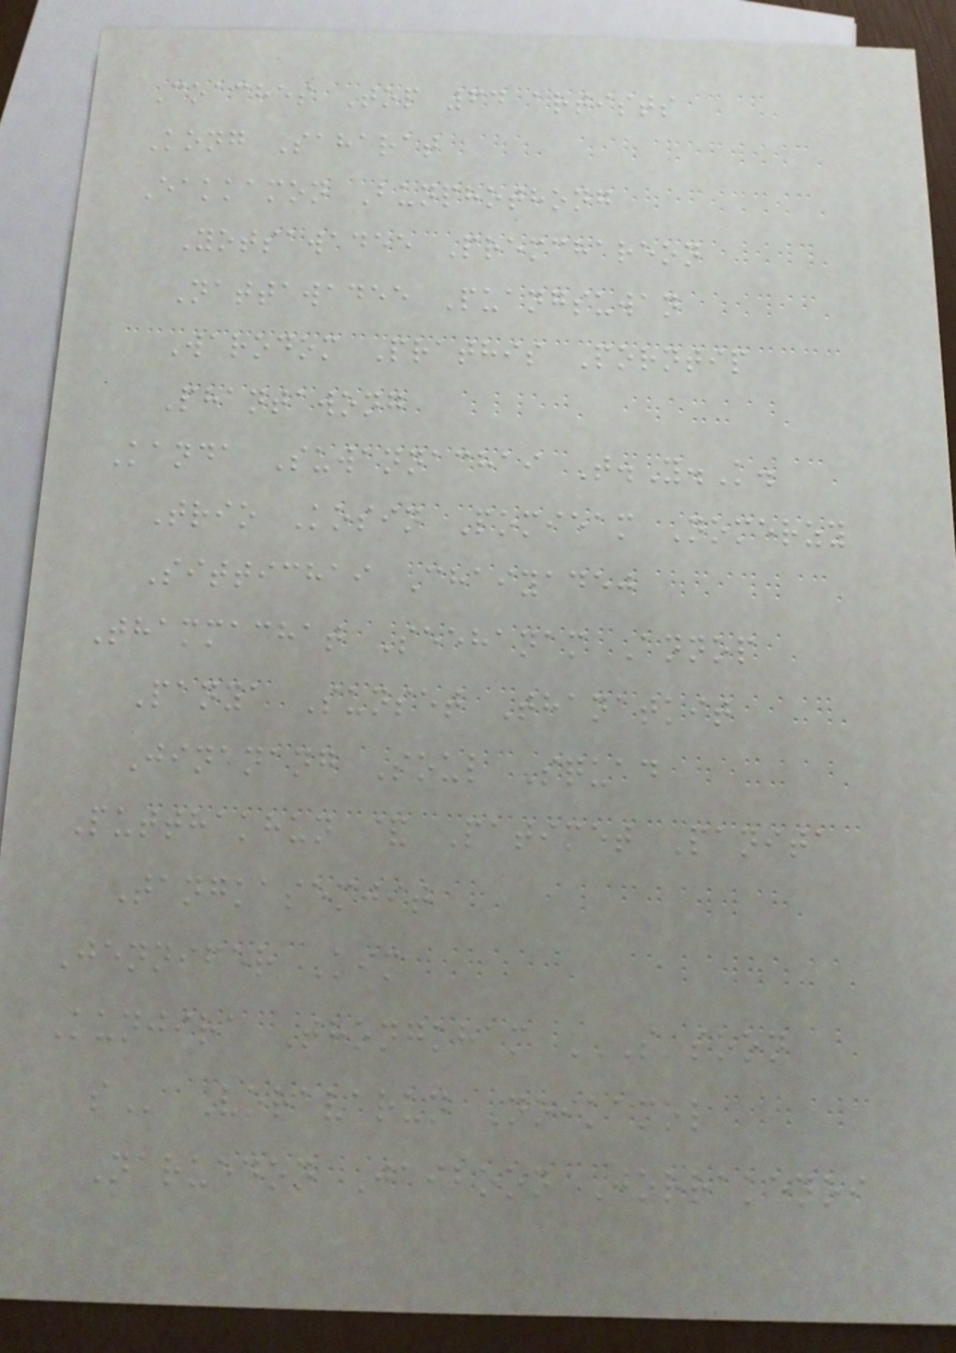Coaches Top 64 artists
Kong Saharat
Eakkamon Bunphothong
Yotsawadee Premchareon
Nattawadee Puangsuwan
Warodom Prathis Porntip
Phantawong
Kanda Suwannachai T.Y.K.
Trio Kosin Pomieam Nomerzy
Sittichai Chaiyadej
Thammachat Seehanam Annop
Panya Sunset Thanatkit
Jinanang Soul Squad
Putthakhun & Patimet Panita
Tangkasemjit
Jennifer Kim
Kunjira Thongkham S SOON
S Voravarun Noikamol
Naruedon Jaiboon Jorrakenoi
